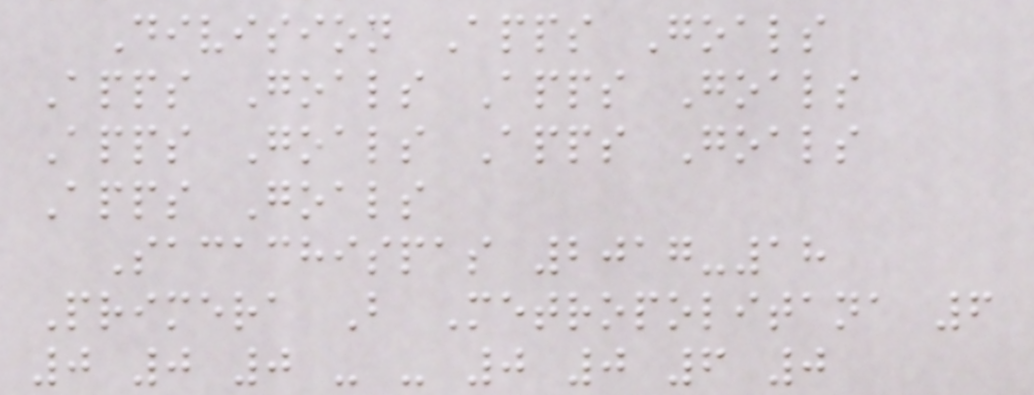Division Apps Goals
Apps Goals Apps Goals
Apps Goals Apps Goals
Apps Goals
Sacachispas 2017-18
Primera B Metropolitana 6
0 0 0 - - 0 0 6 0
